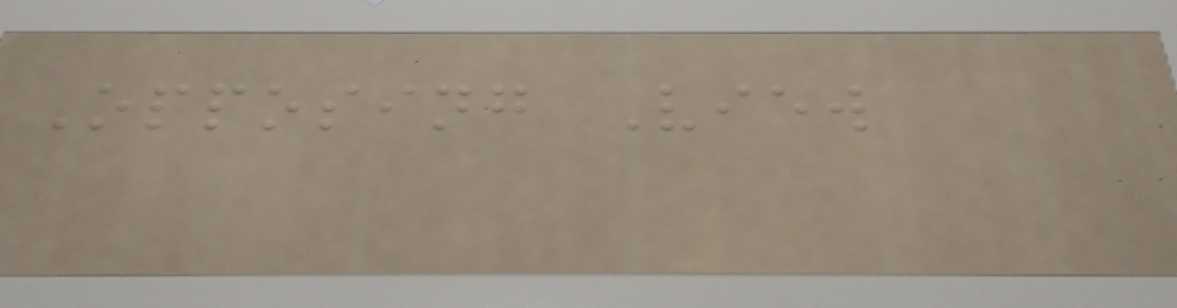Opposing View
